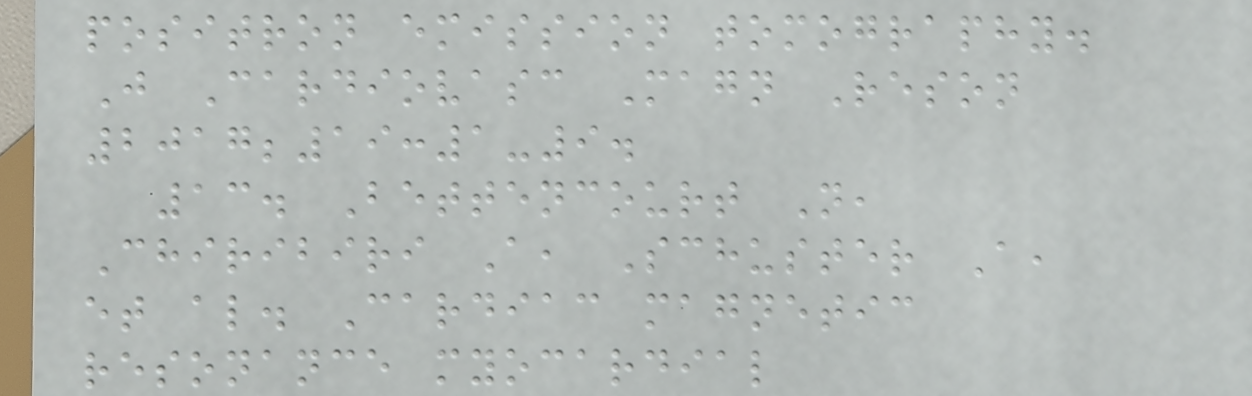positron emission tomography.
J Cardiovasc Magn Reson
2017;19:1-9.
13. Bettencourt N,
Chiribiri A, Schuster A,
et al. Cardiac magnetic
resonance myocardial
